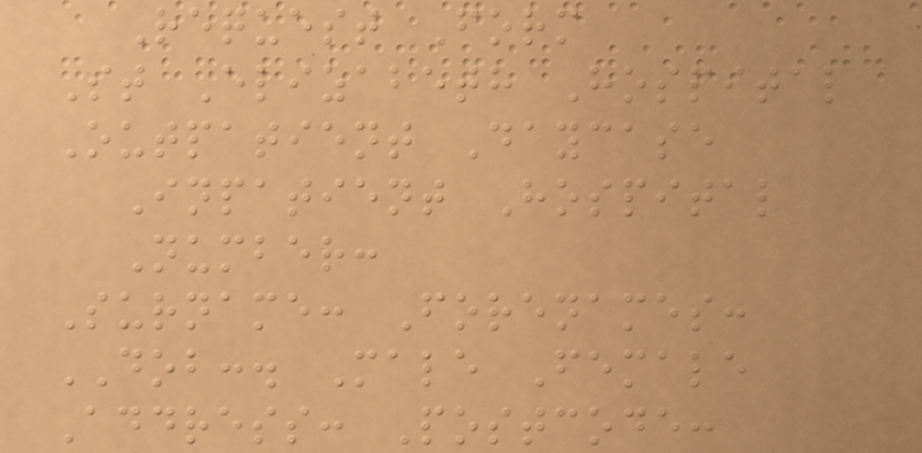Request Form
St Elizabeth Hospital
Outpatient Daycase
Inpatient Hospital
Number:
Surname: Forenames:
DOB:. Male Female
Address: Postcode:
